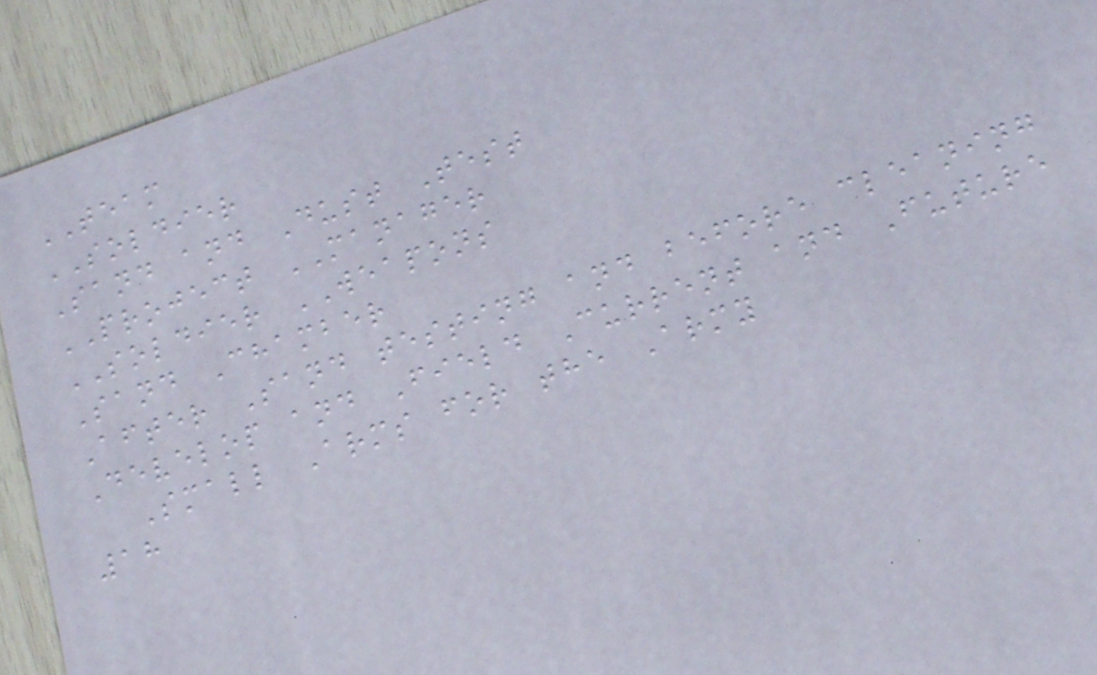TEAM
SOLDIER
Sand and Dust Test
PROJECT MANAGER
SOLDIER WEAPONS
Sand Chamber
After Sand testing and before cleaning
Develop and Field Current and Future
Small Arms for the Army
18
